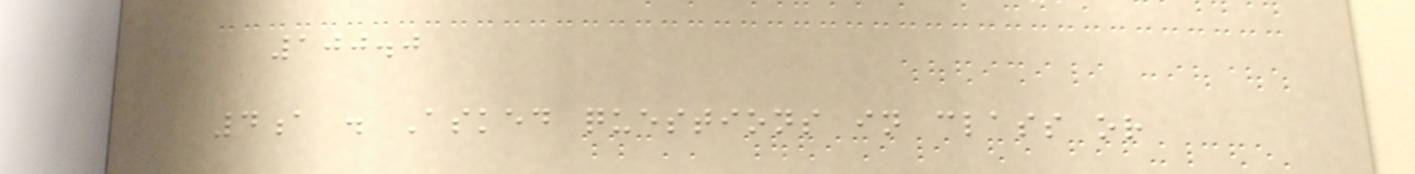100.0
4a . Asked questions in class or
